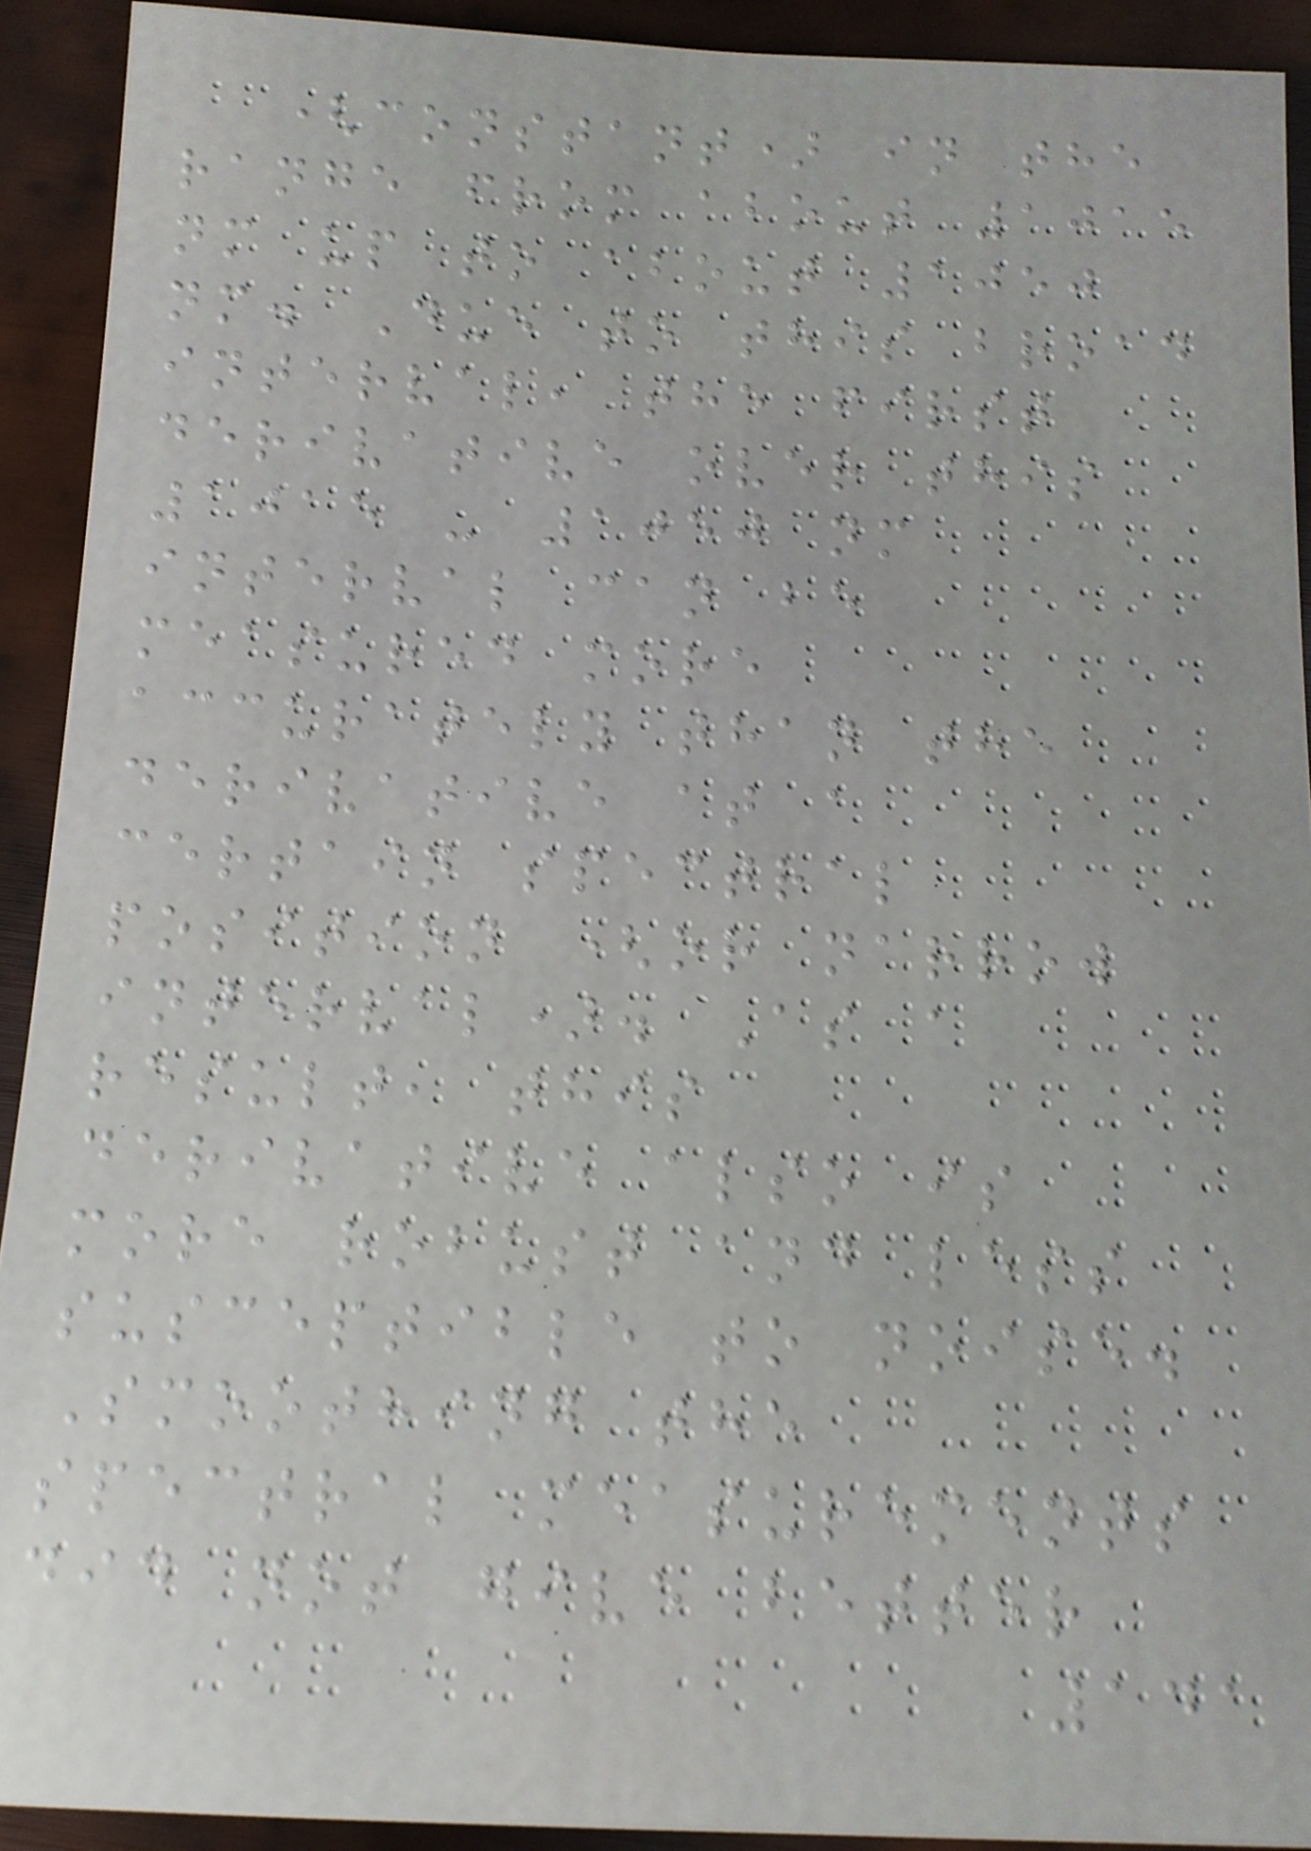(constant) in the
range from about 1015
nm up to about 1050
nm. Due to this broad
interval, the first
derivative over this
1015 - 1050 nm
interval can be
measured more
accurately than the
derivative at a
certain spectral
position (or narrow
interval). As a
result, this
derivative also is
more robust and less
susceptible to noise.
Smoothing the
spectral measurements
did not give better
141
